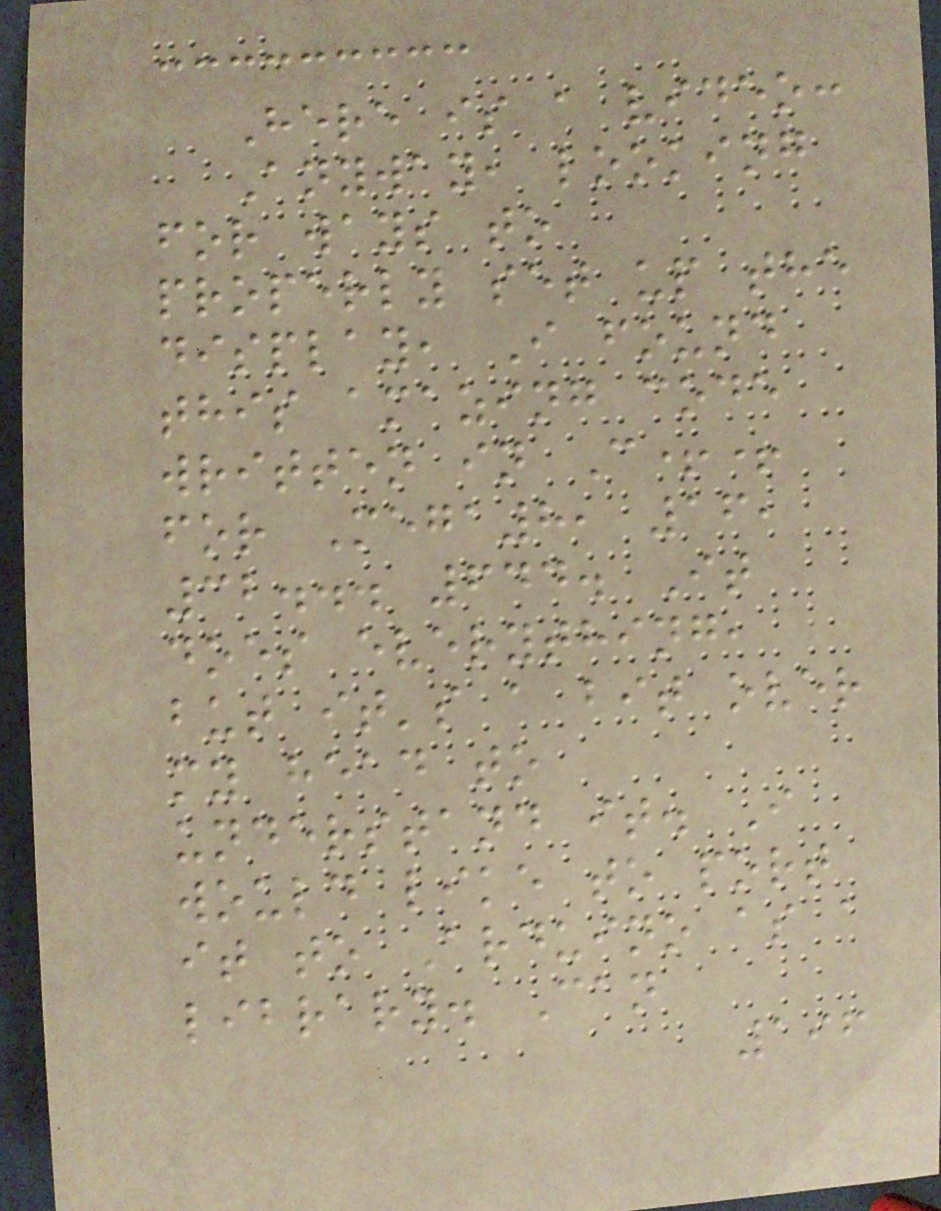Here is a video:
Anyway, looking
for ways to
properly set up the
display, I found
this amazing code
written in C++
for Mega8, 16,
32... 644. It
does everything,
but it's a bit over
my head to
understand it. I
would like to port
it to Arduino as a
library. Can
196
